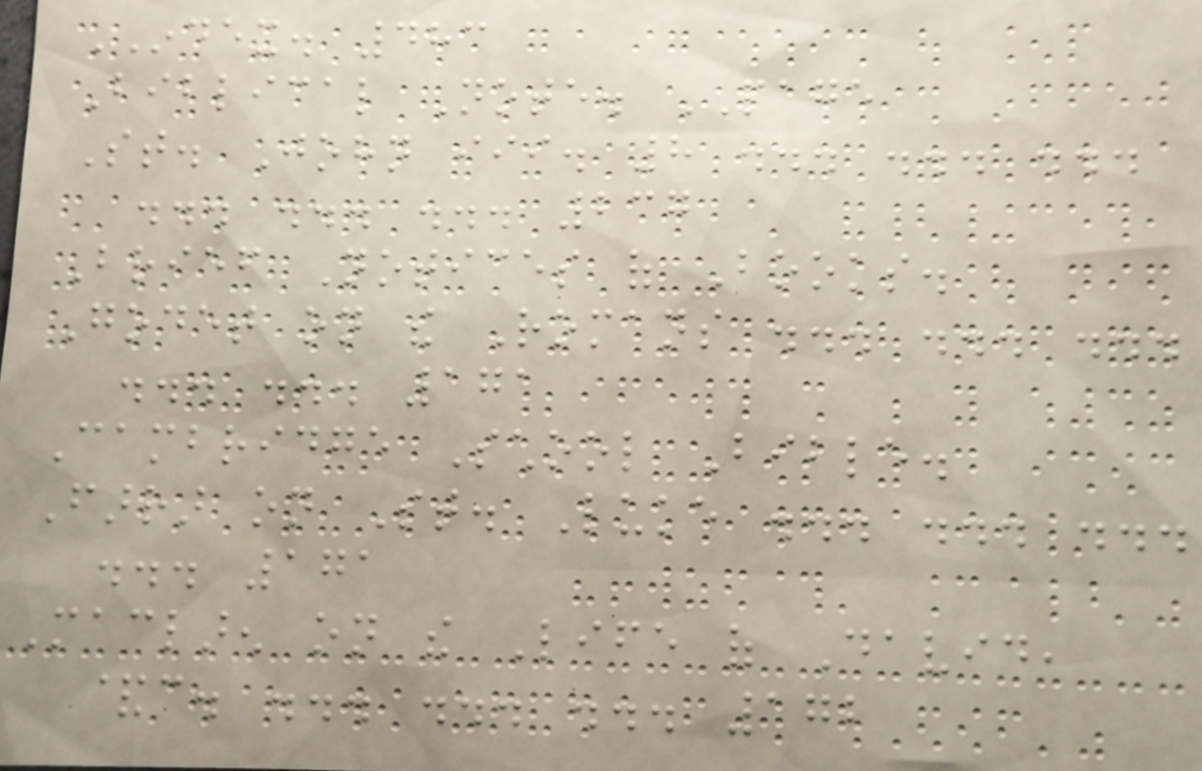INDEX. 483
Biblical Note. PAGE
St. John iii. 8 ... ... ...
... ... ... 237
Brief Notices of Books.
Godet on the Romans ... ... ...
... ... 171
Cambridge School Bible.
Farrar on St. Luke ... ... ...
... 171
Maclaren on the Life of David,
&c. ... ... ... 172
